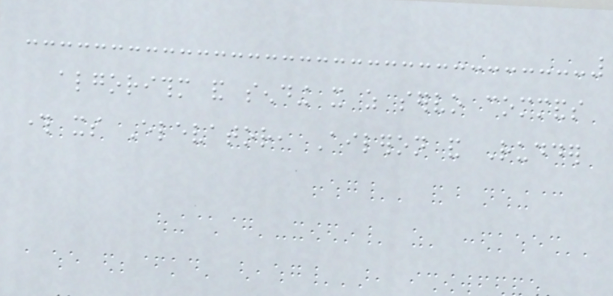algorithm and sending it as servo commands
through its Elevator, Aileron and Rudder
